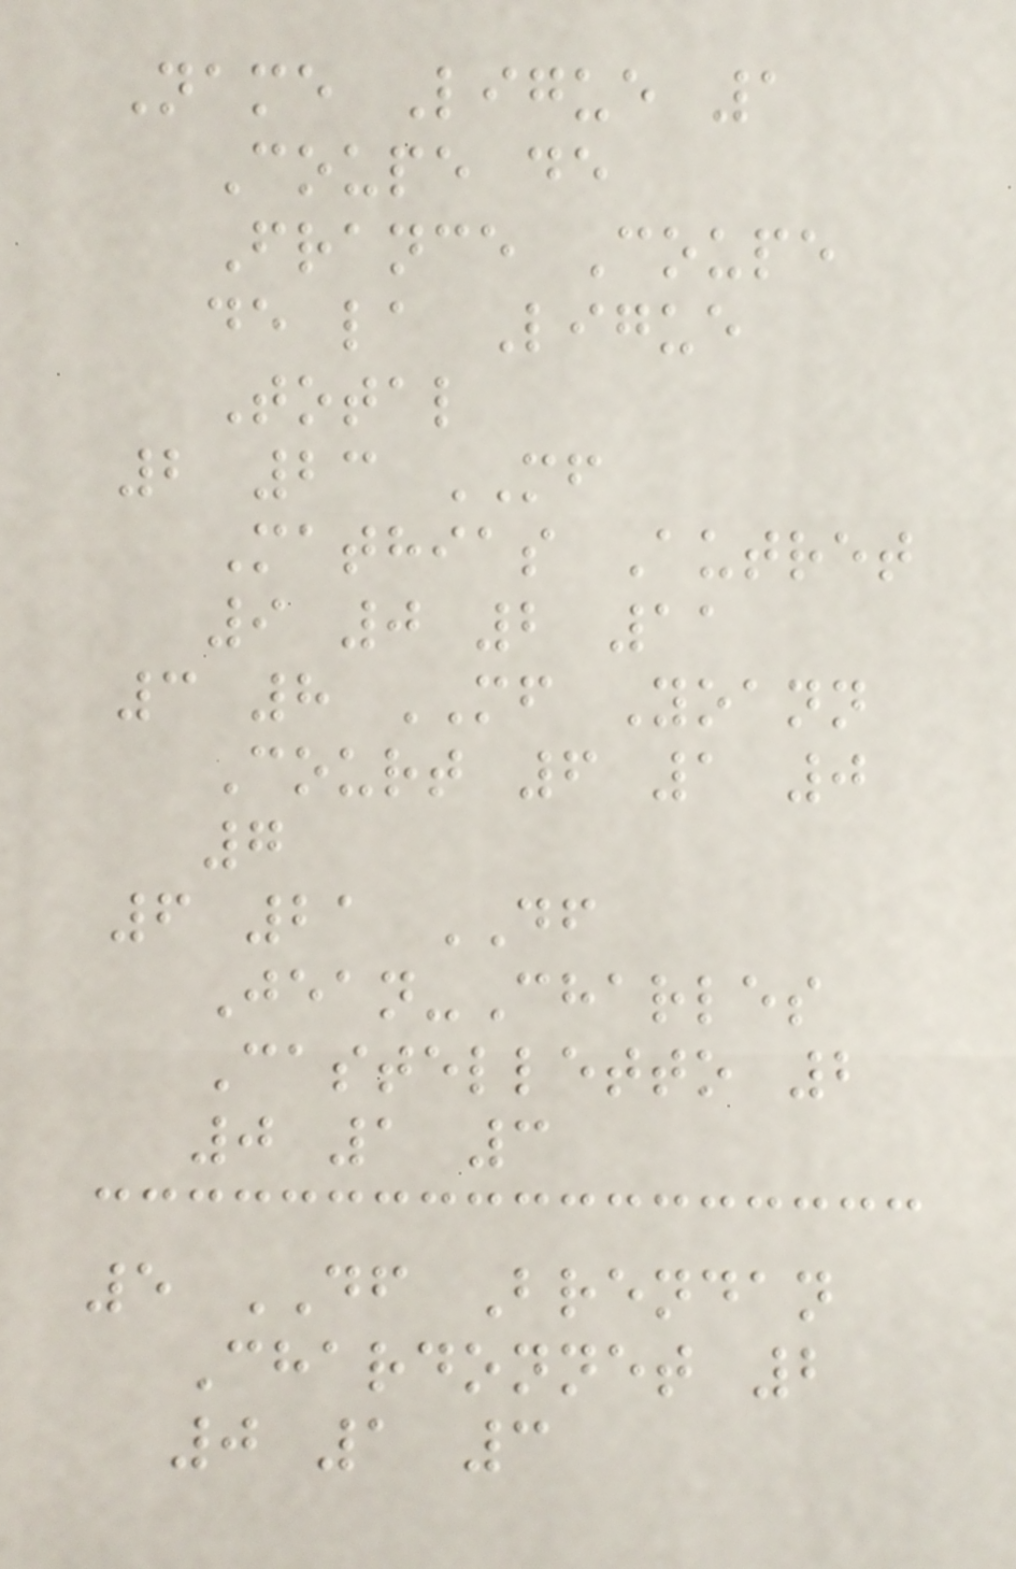Name Ligue 1
Coupe de
France Coupe
de la Ligue
Total
2 23 MF
Mathias Autret
9 0 2 11
3 8 MF Yoann
Court 6 1 0
7
6 21 DF
Jean-Charles
Castelletto 2
0 1 3
5 DF Brendan
Chardonnet 2
0 1 3
